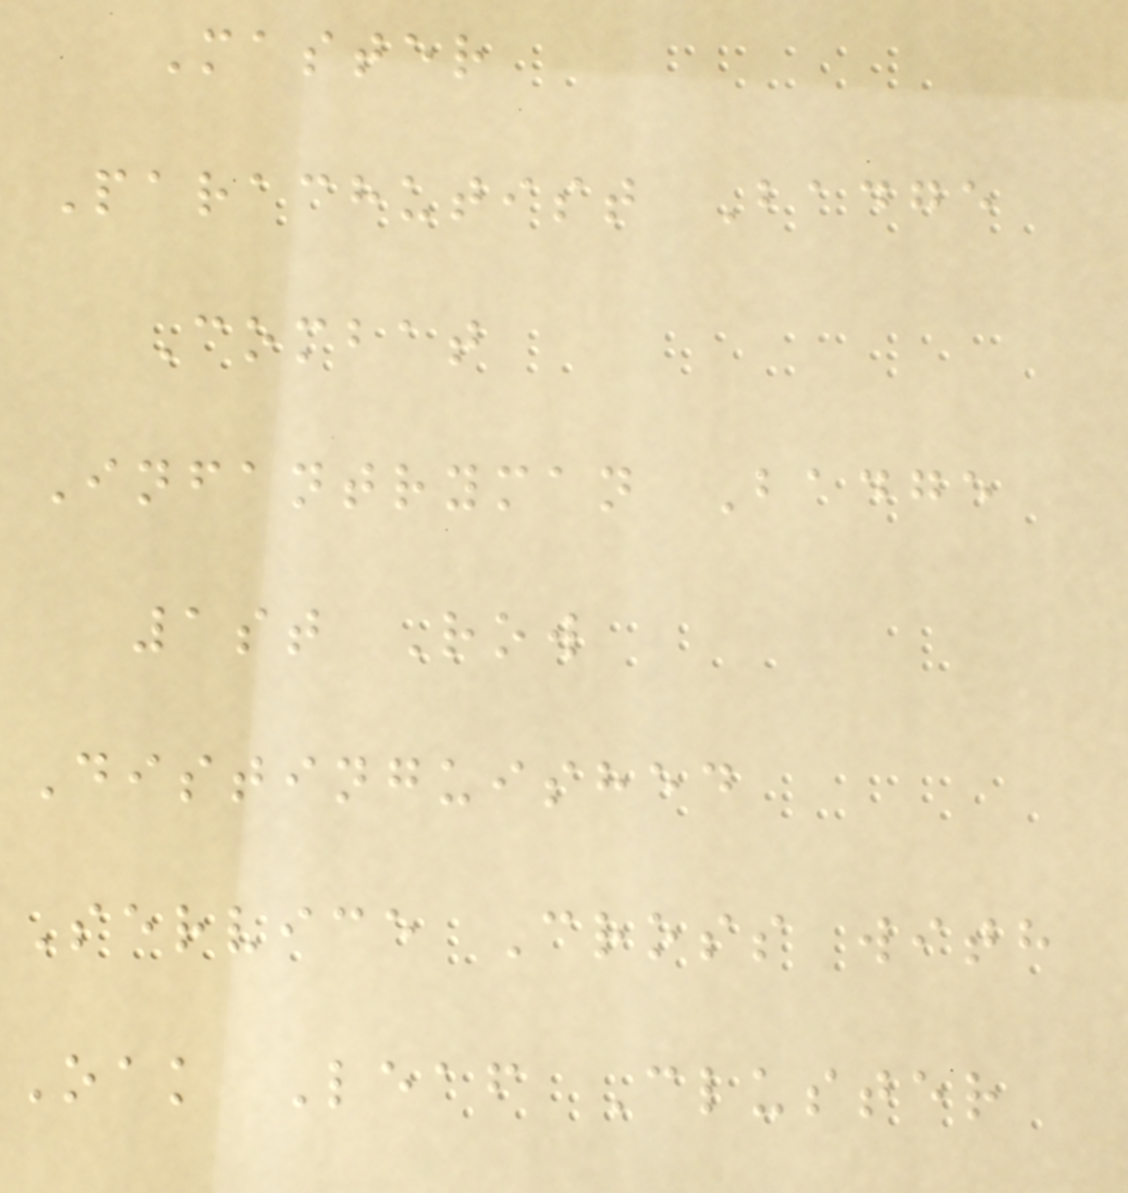Master
Parachutist Badge
Combat
Infantryman Badge
1st Row
Distinguished
Service Cross with
Oak Leaf Cluster
